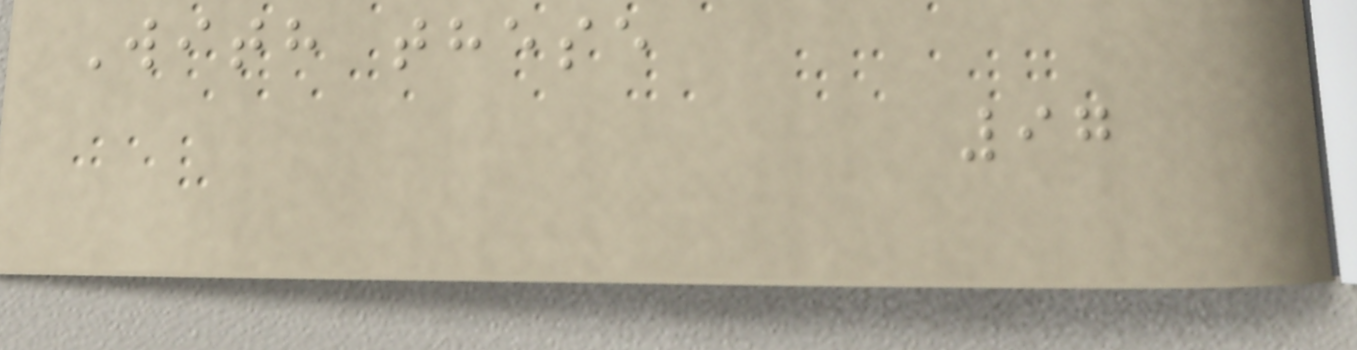With these
97
